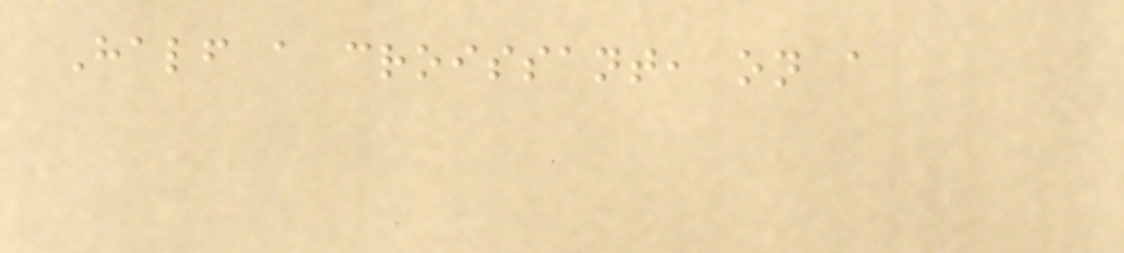Half a croissant, on a
